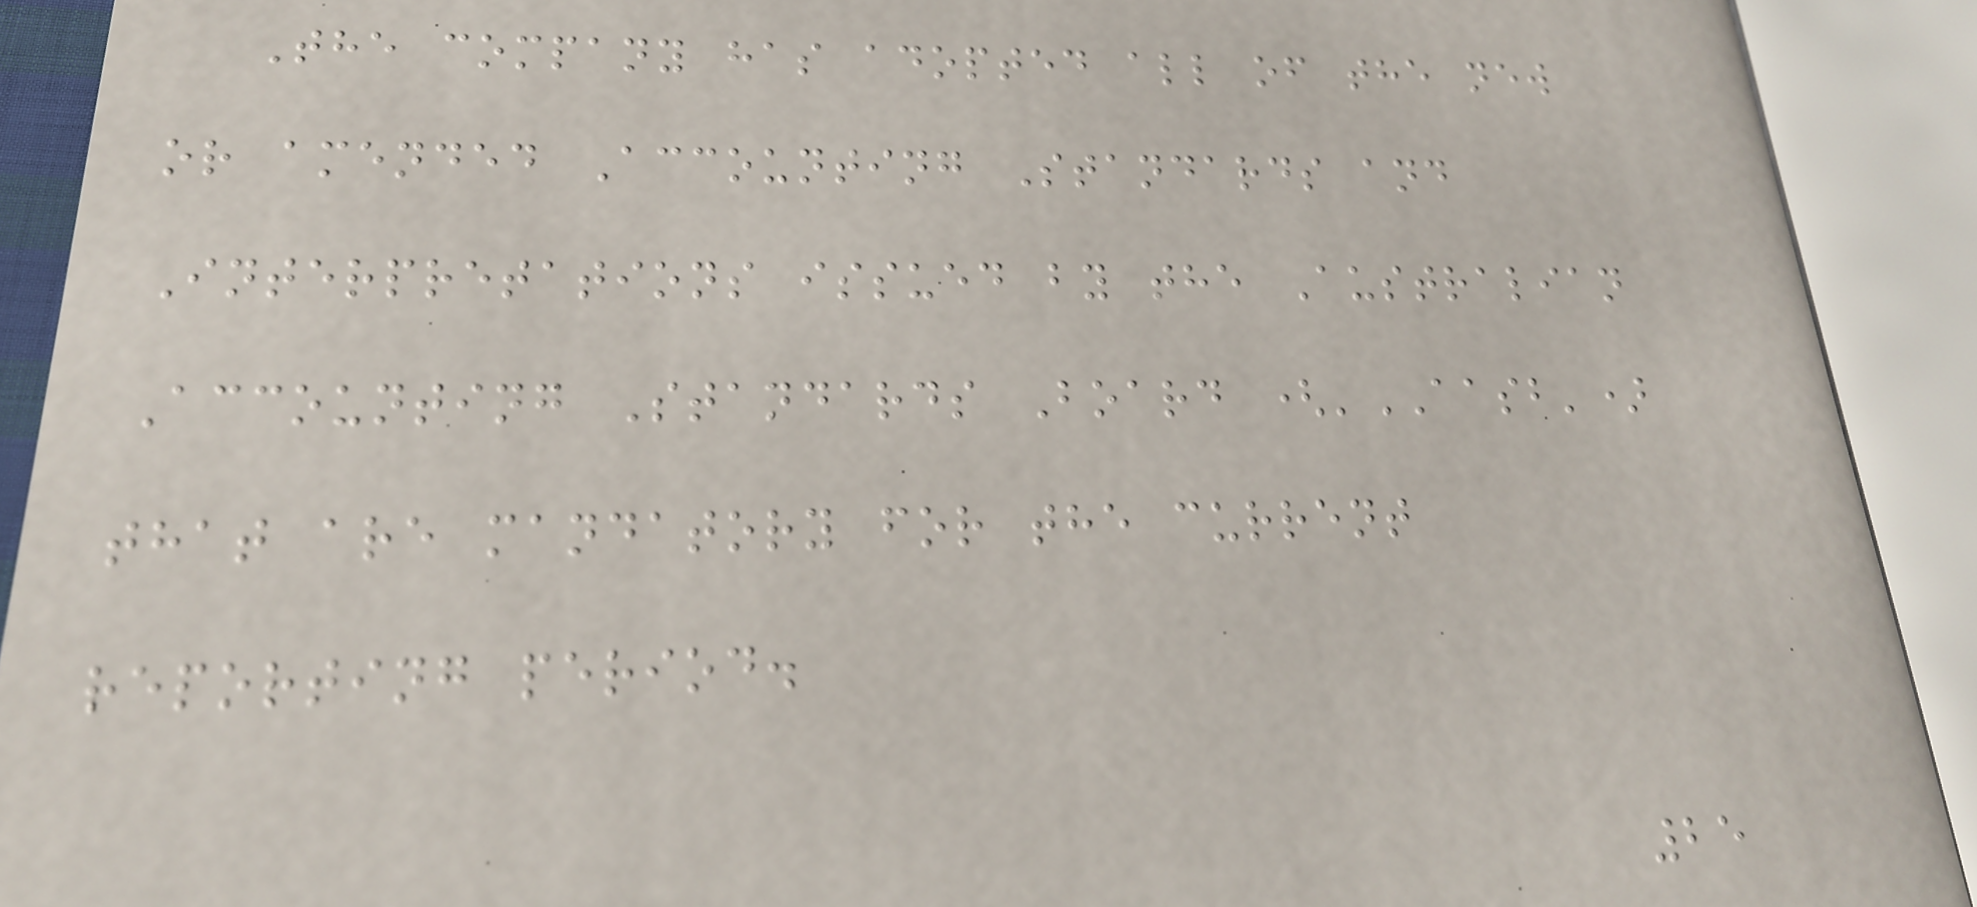The company has adopted all of the new
or amended Accounting Standards and
Interpretations issued by the Australian
Accounting Standards Board ('AASB')
that are mandatory for the current
reporting period.
25
